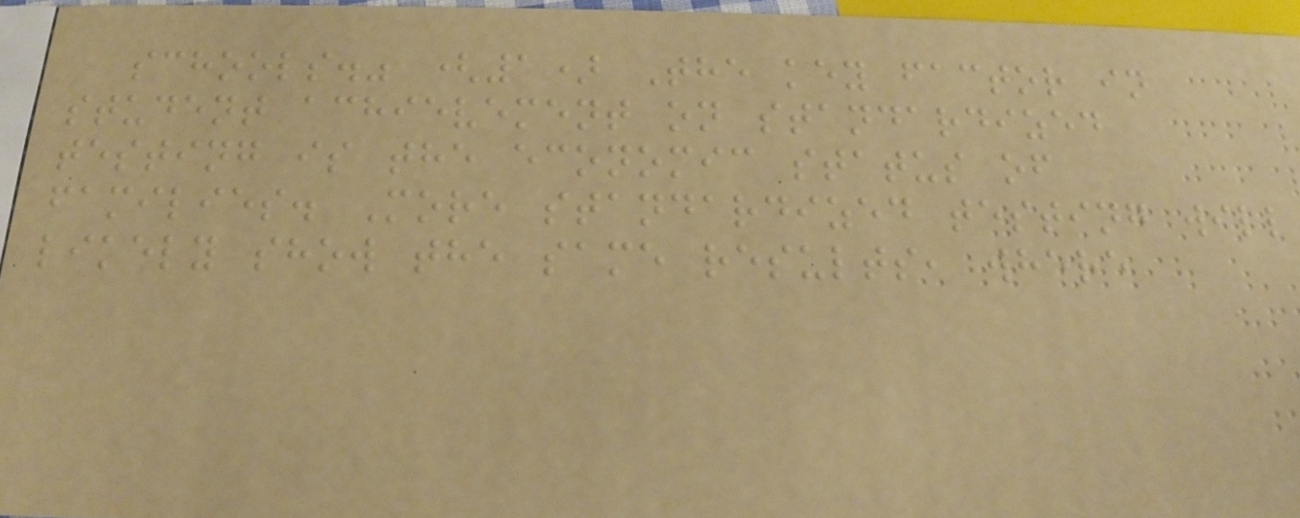schools." (1) The key factor in
student achievement on standardized
testing is the economic status of
families. More standardized testing will
likely show the same results, where
